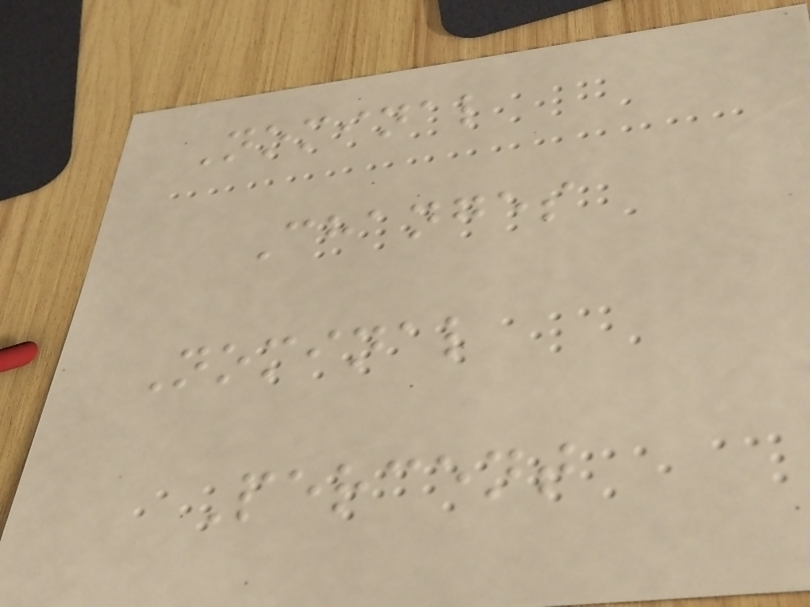Nominal
Changes
Nominal
Percent
